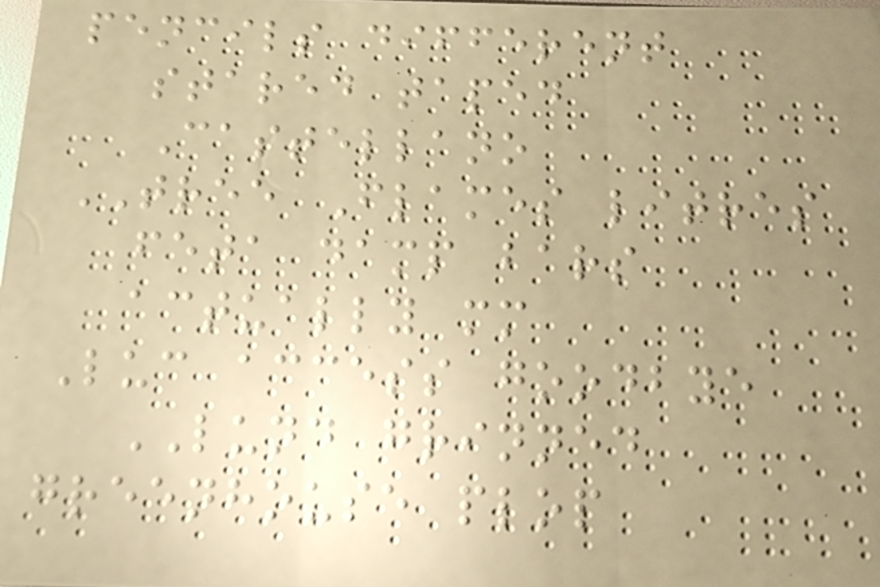pencils different
stared taped
Castellano
TREE Flames litres
feta damp bars
actually mm
Luc access goodbye
LUND grinned
greenhouse plop
